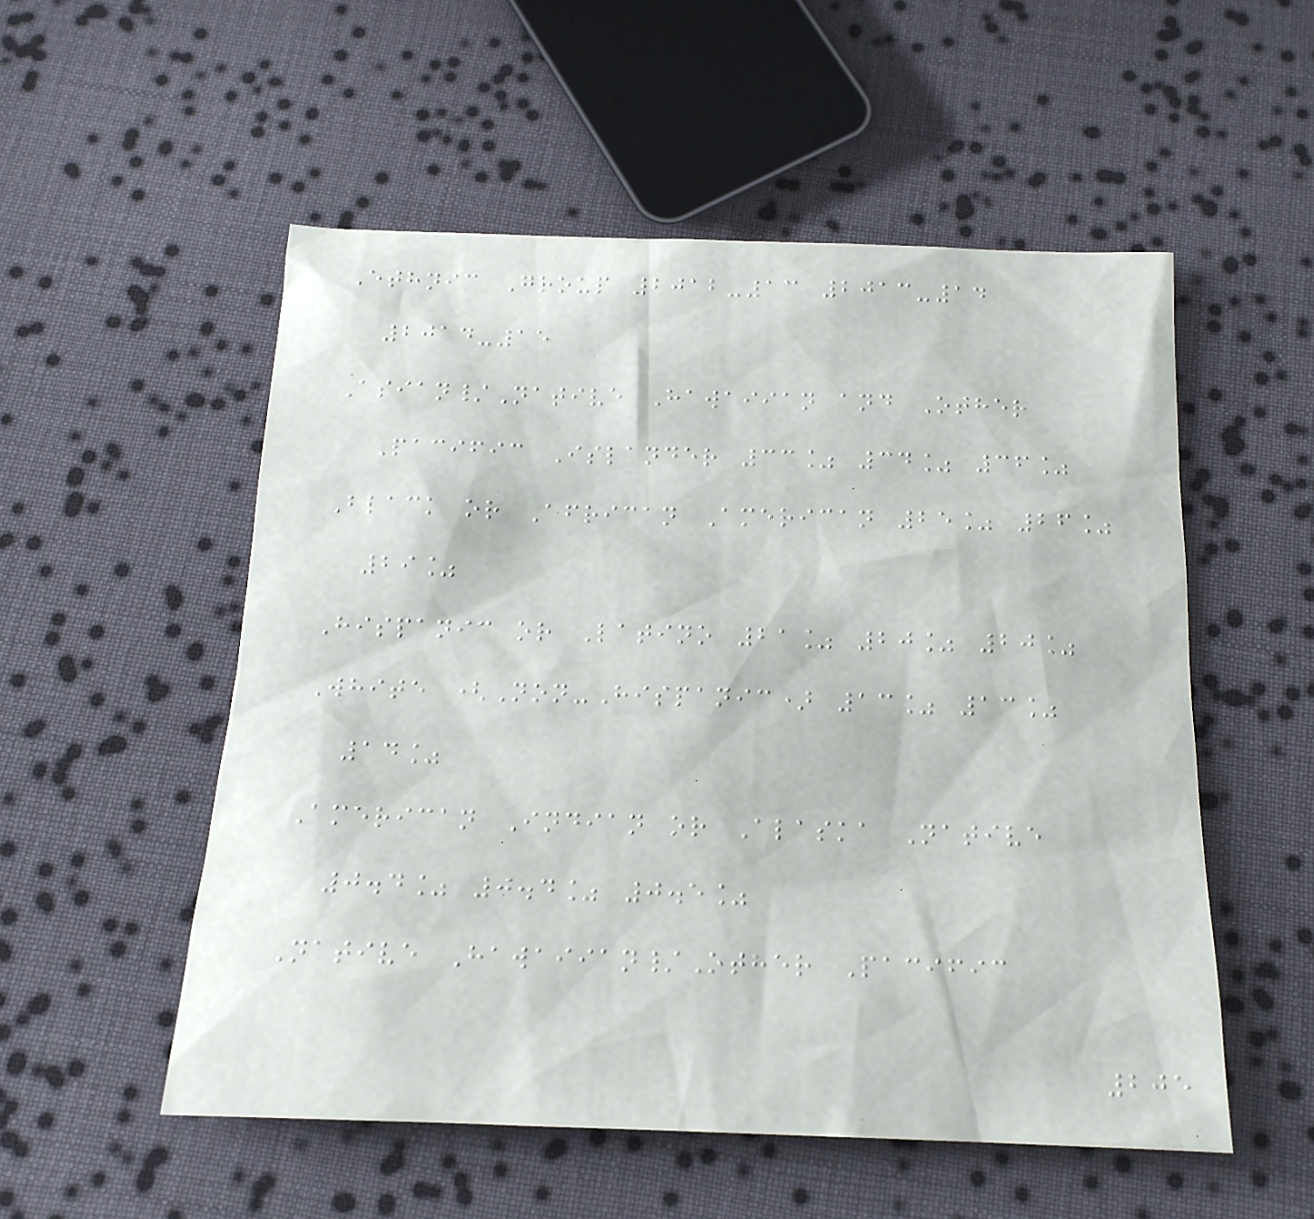Ethnic Group 2012-13 2013-14
2014-15
Asian/Native Hawaiian and Other
Pacific Islander 33% 34% 36%
Black or African American 25% 26%
29%
Hispanic or Latino 21% 20% 20%
White (Non-Hispanic) 13% 13%
14%
American Indian or Alaska Native
0.4% 0.4% 0.5%
Native Hawaiian/Other Pacific
205
